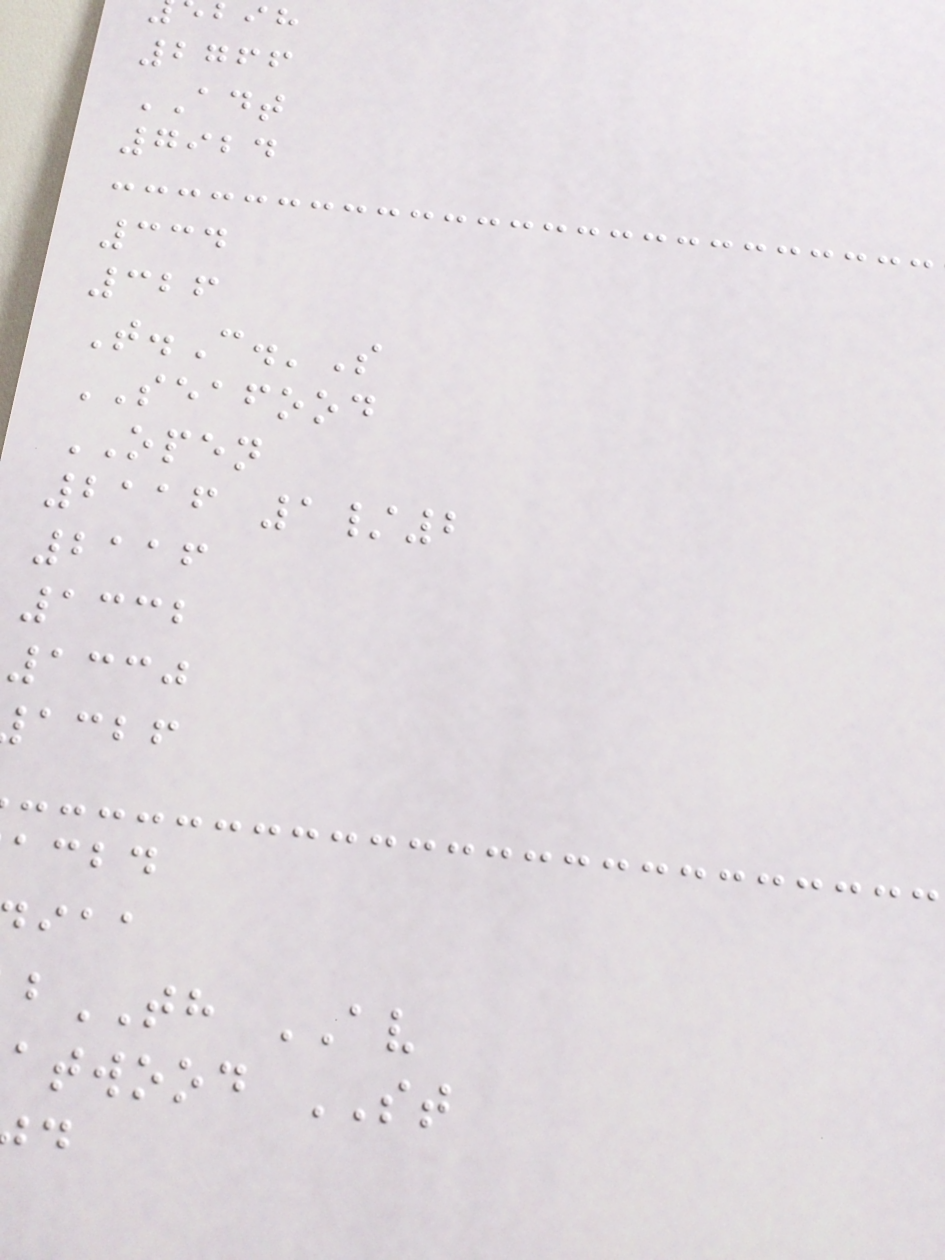2766
ADT
7924
334
326
T.C.'S
SEAFOOD
OPEN
2116 1/2
2116
1332
1330
acbf
acbd
TH AV
atwood ST
